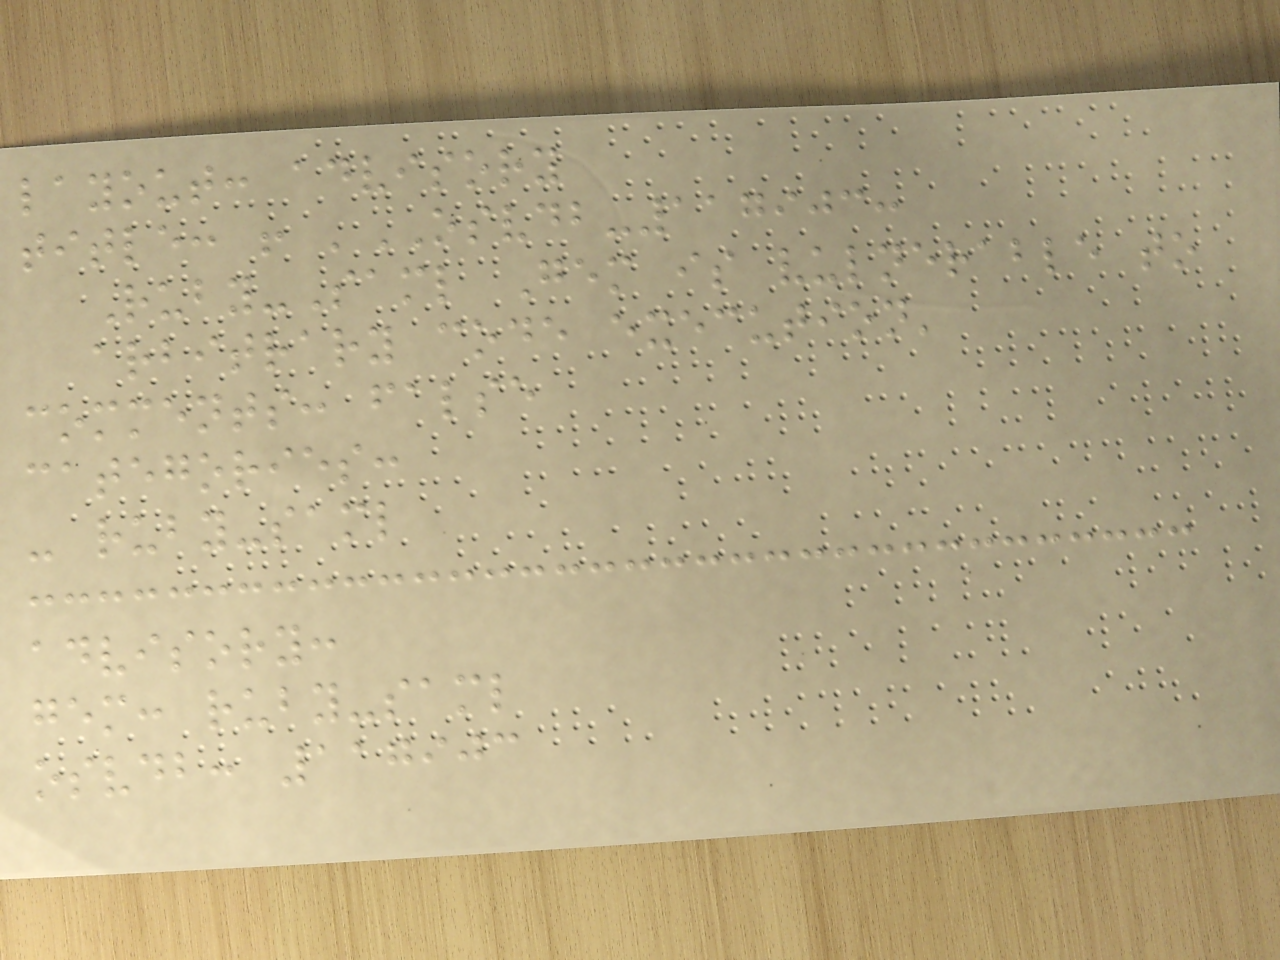layout: advisory
title: ! 'OSVDB-117903:
Ruby-Saml Gem is vulnerable to
arbitrary code execution'
comments: false
categories:
- ruby-saml
advisory:
gem: ruby-saml
osvdb: 117903
